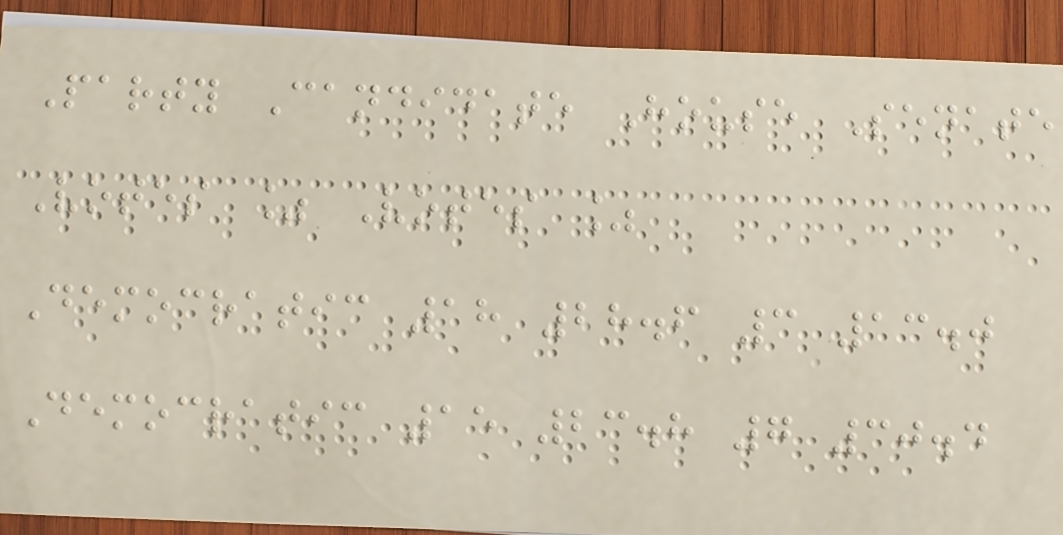Party Candidate House Senate
Votes % Votes %
Democratic 18 28.6 3 13.0
Democratic 15 23.8 7 30.4
